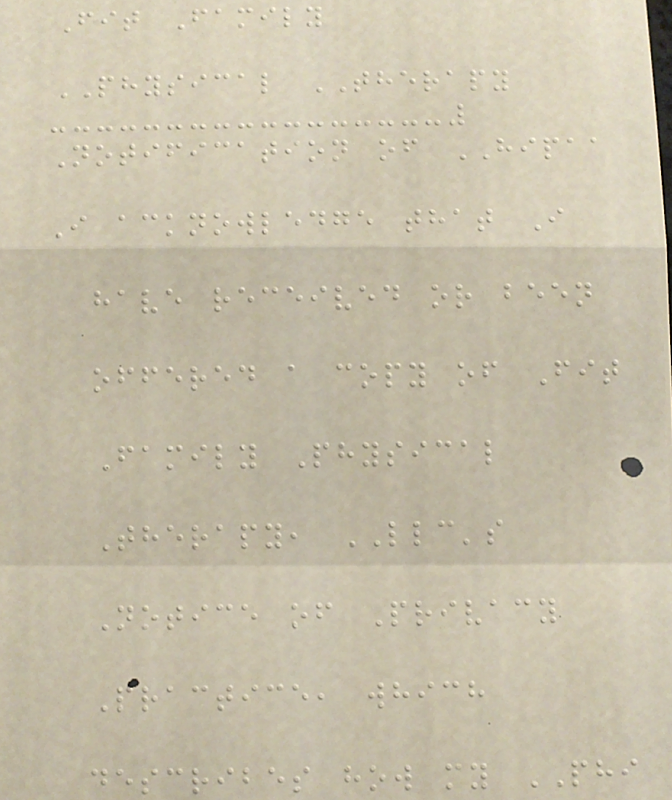Fit Family
PHYSICAL THERAPY
Notification of HIPAA
I acknowledge that I
have received or been
offered a copy of Fit
Family Physical
Therapy, LLC's
Notice of Privacy
Practice, which
describes how my PHI
